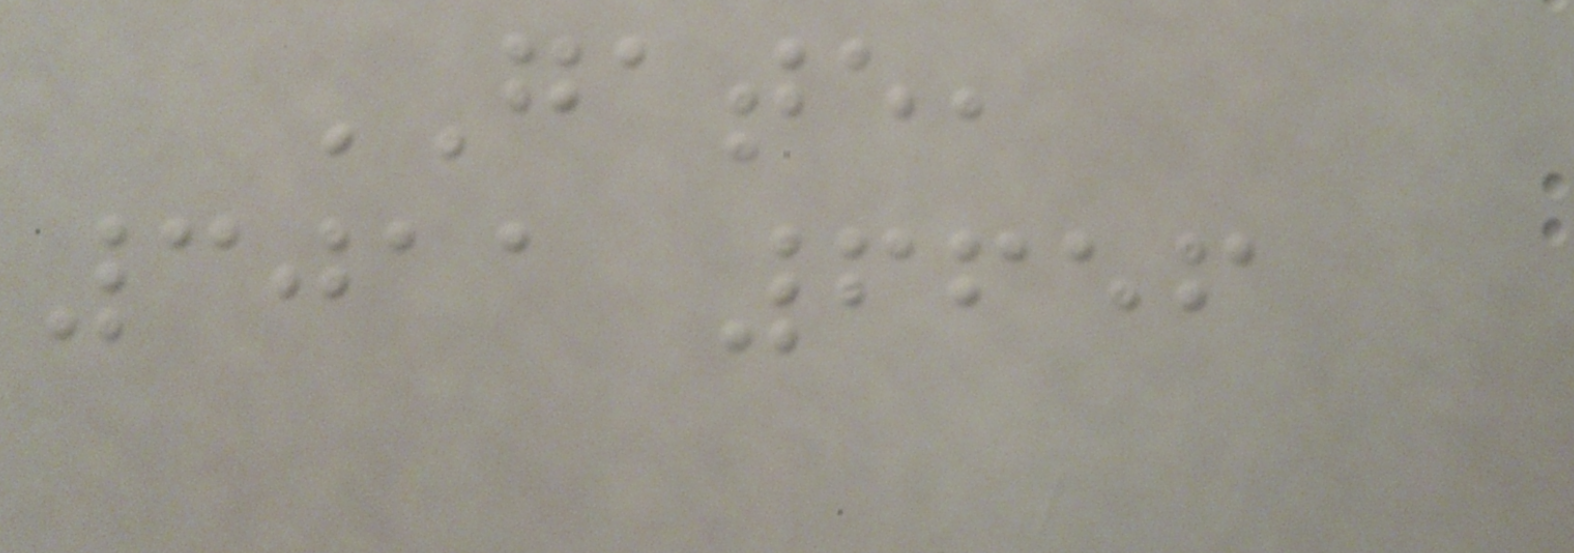GATE,
3011 6656
